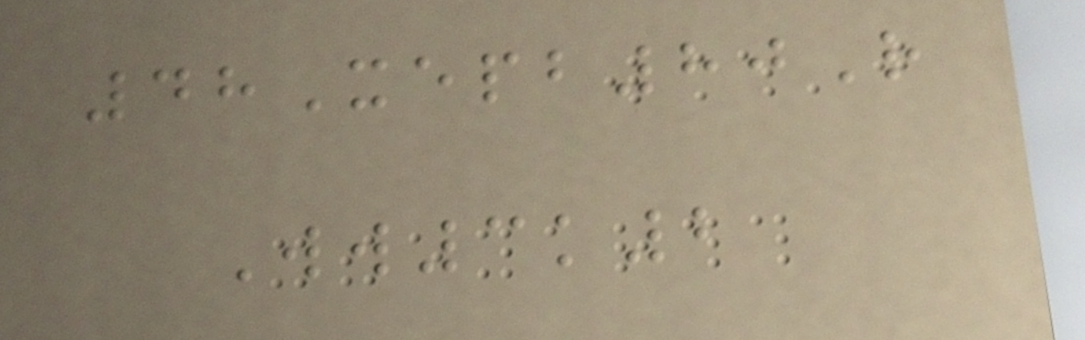48Xepb80R
Ww3k2
